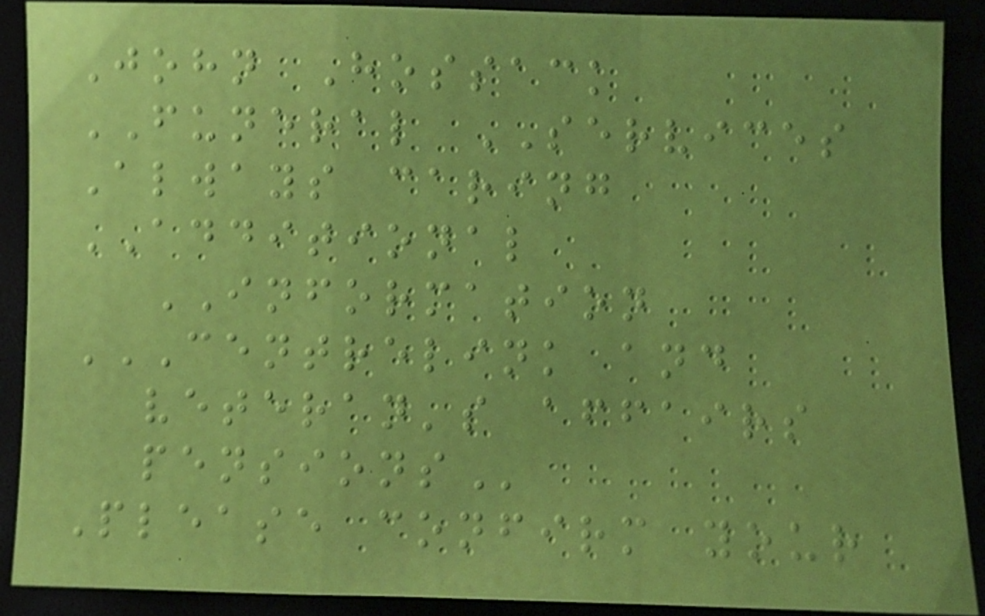John Hossack
FUNERAL SERVICES
Always caring
ADDITIONAL
INFORMATION
CENTRELINK AND
VETERAN'S AFFAIRS
PENSIONS
Please confirm your
